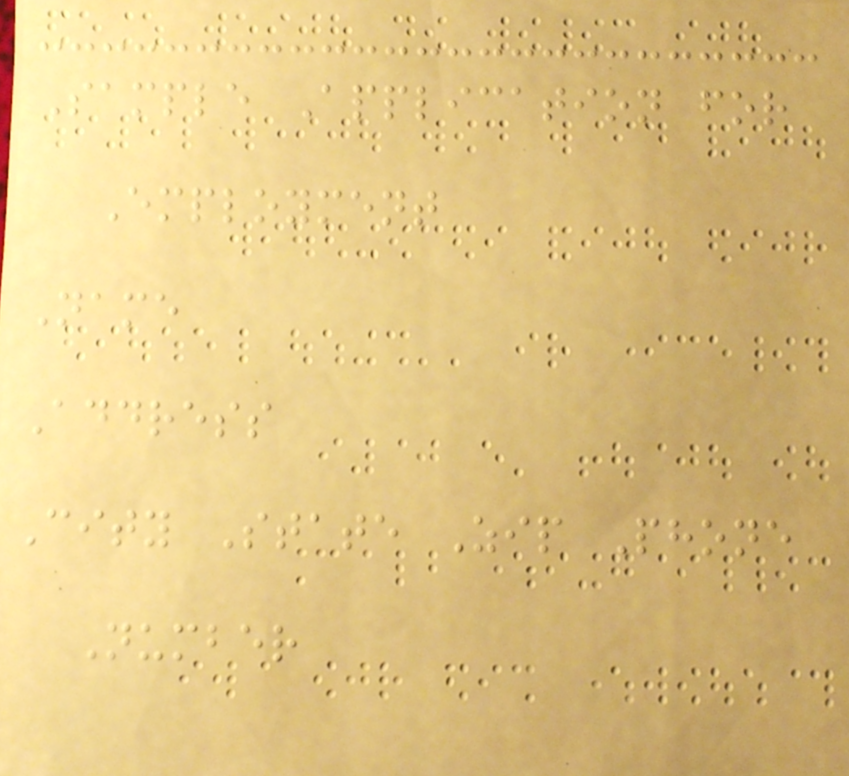Sample Application for
Employment
Name
Address
City State Zip Phone
Number
